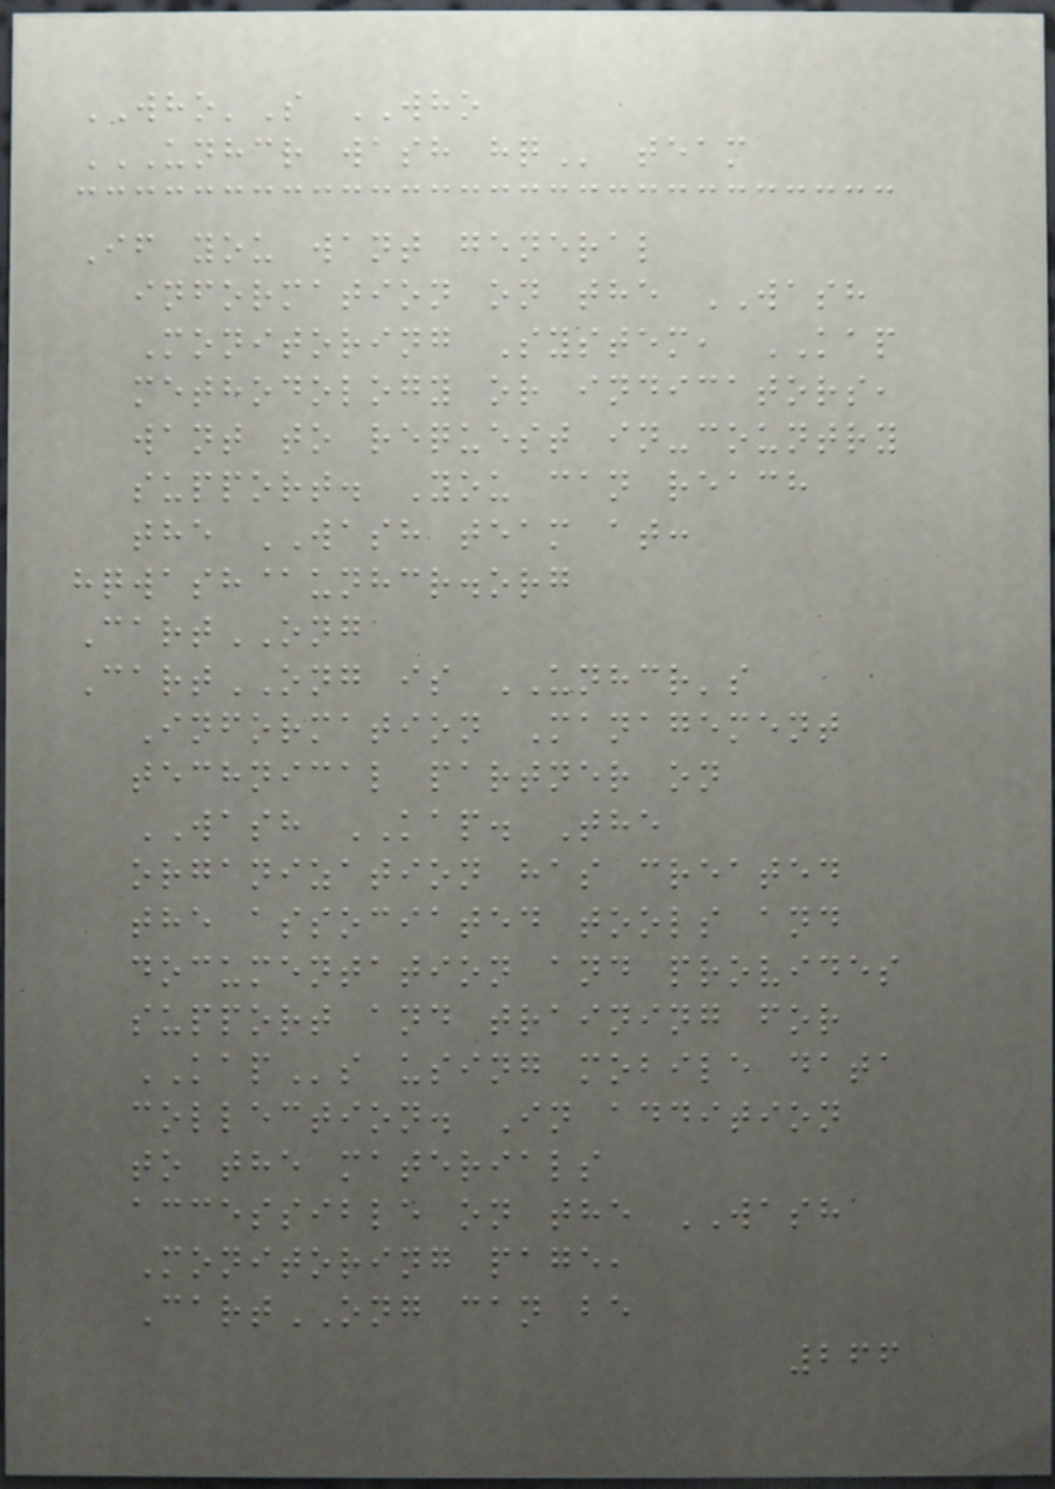WHO'S WHO
UNHCR WASH HQ team
If you want general
information on the WASH
Monitoring System, KAP
methodology or indicators,
want to request in-country
support. You can reach
the WASH team at:
hqwash@unhcr.org
CartONG
CartONG is UNHCR's
Information Management
technical partner on
WASH KAP. The
organization has created
the associated tools and
documentation and provides
support and training for
KAPs using mobile data
collection. In addition
to the materials
accessible on the WASH
Monitoring page,
CartONG can be
266
